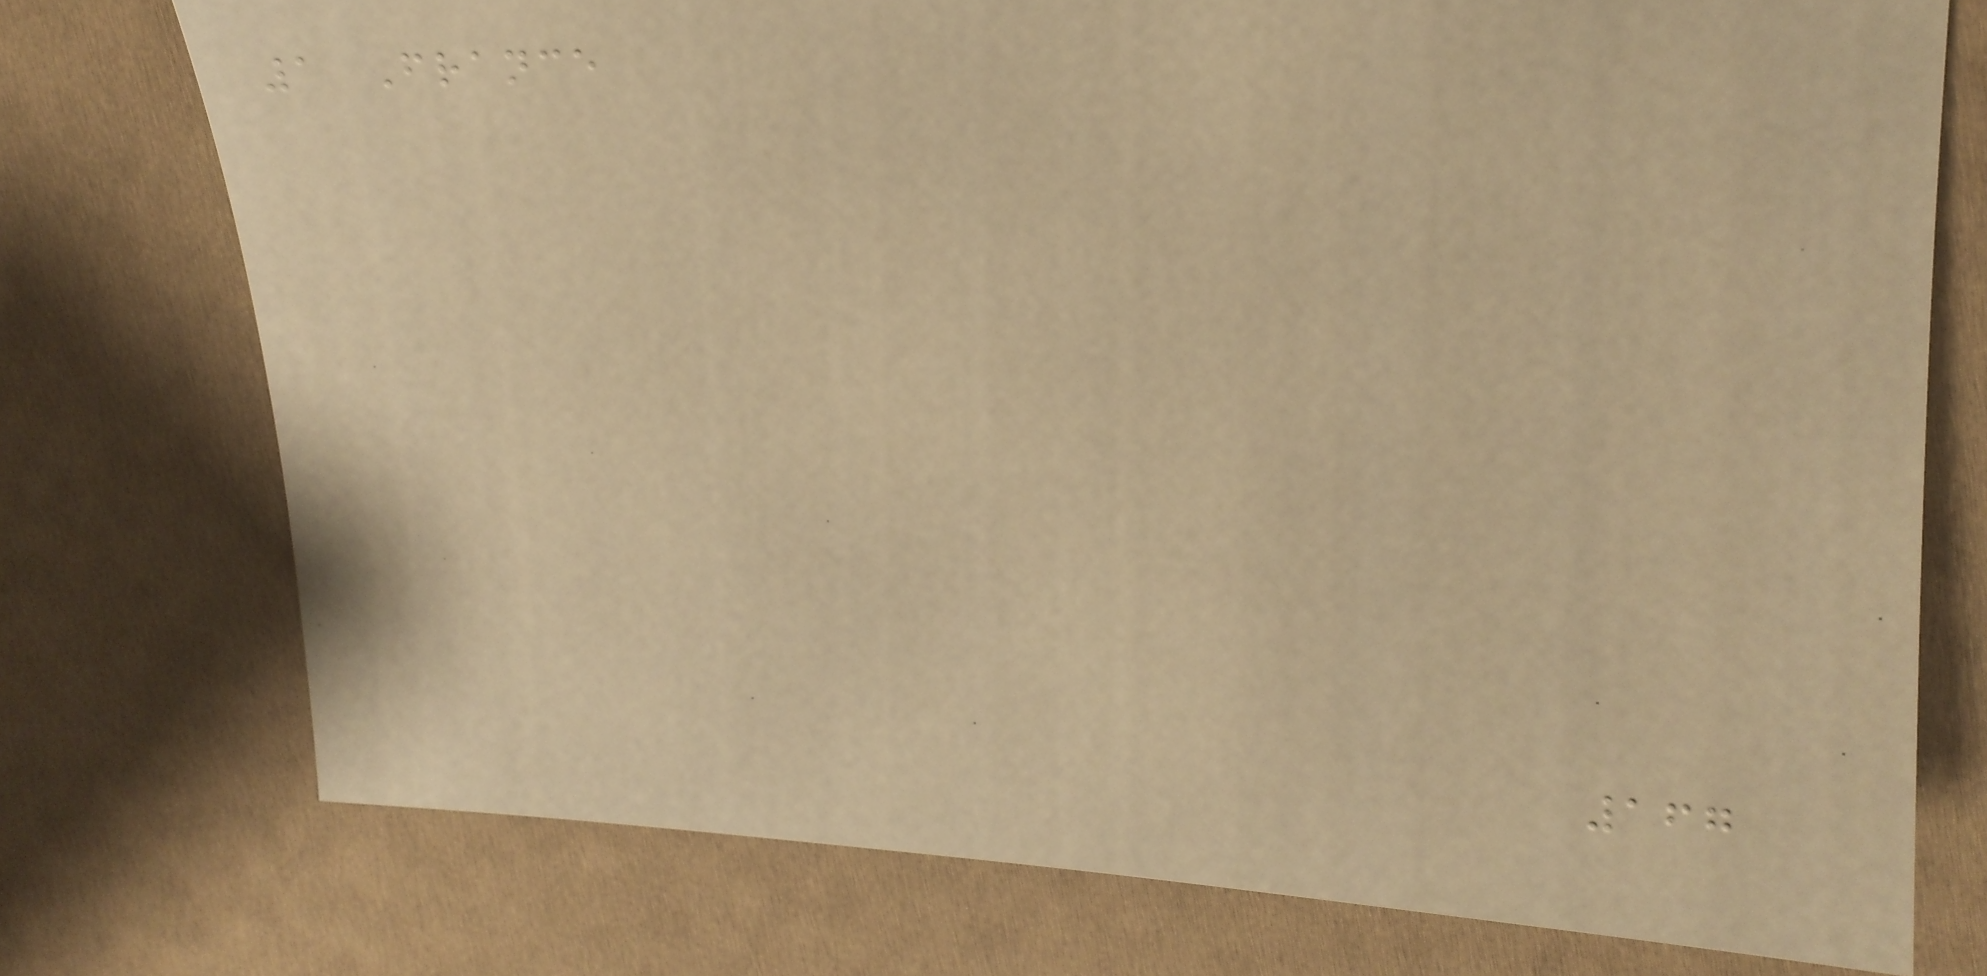1 France
167
